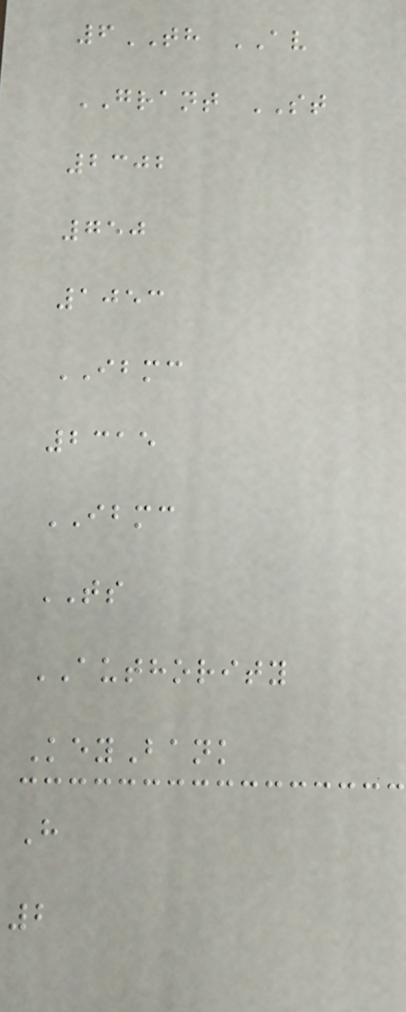6TH AV
GRANT ST
2302
750
1053
IBMC
2315
IBMC
TS
AUTHORITY
KeyBank
H
2
